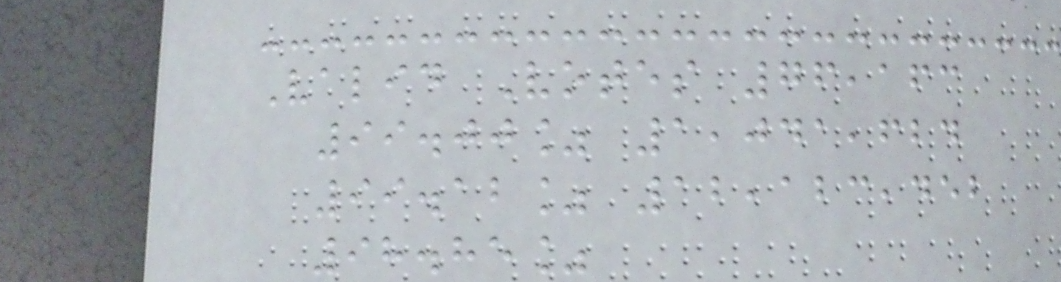Valid Votes 76,163
99.00% 1,041,624
99.12% 12,123,452
98.85%
